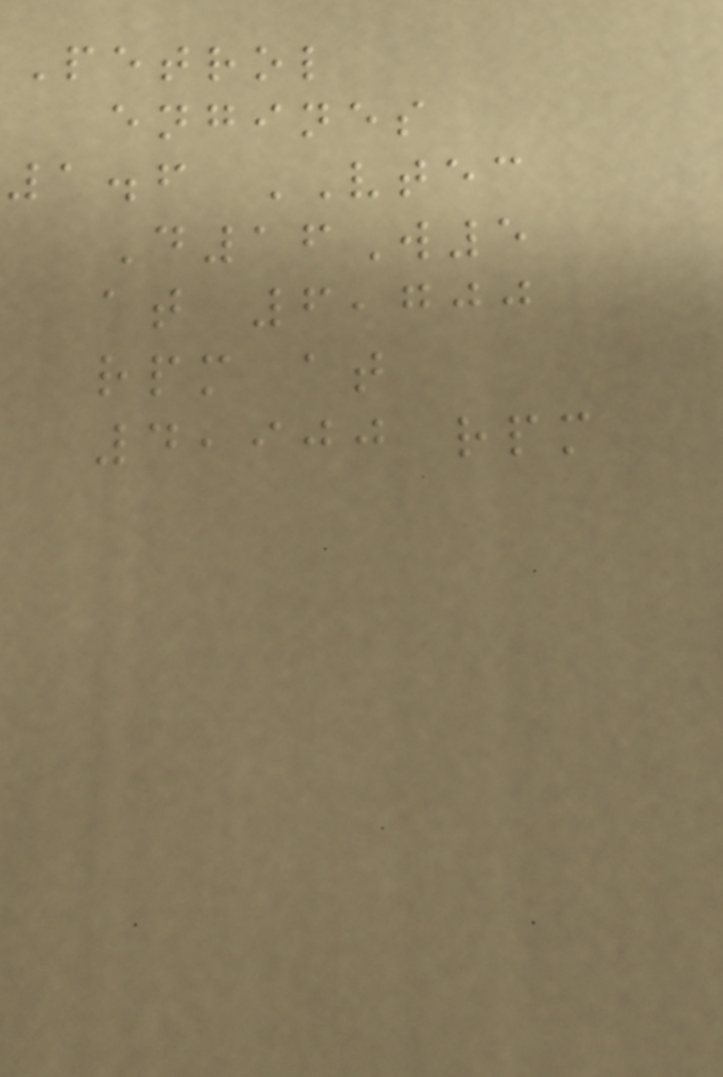Petrol
engines
1.6 VTEC
D16W5
at 6,700
rpm at
4,900 rpm
